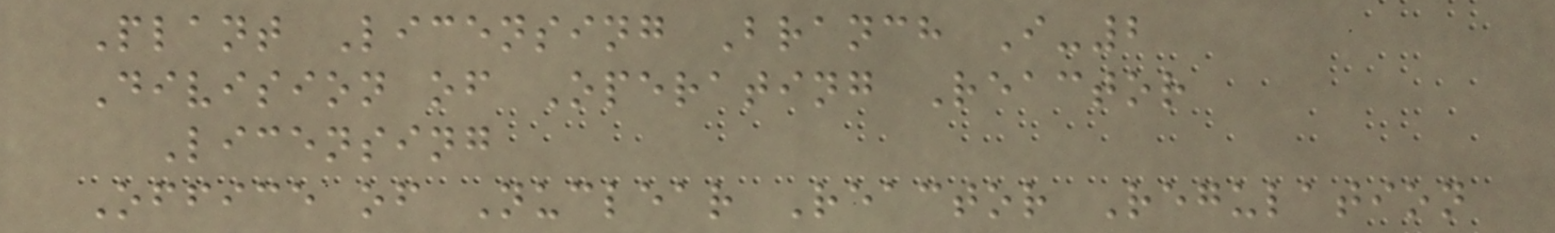Plant Licensing Branch I-2
Division of Operating Reactor
Licensing
Office of Nuclear Reactor Regulation
